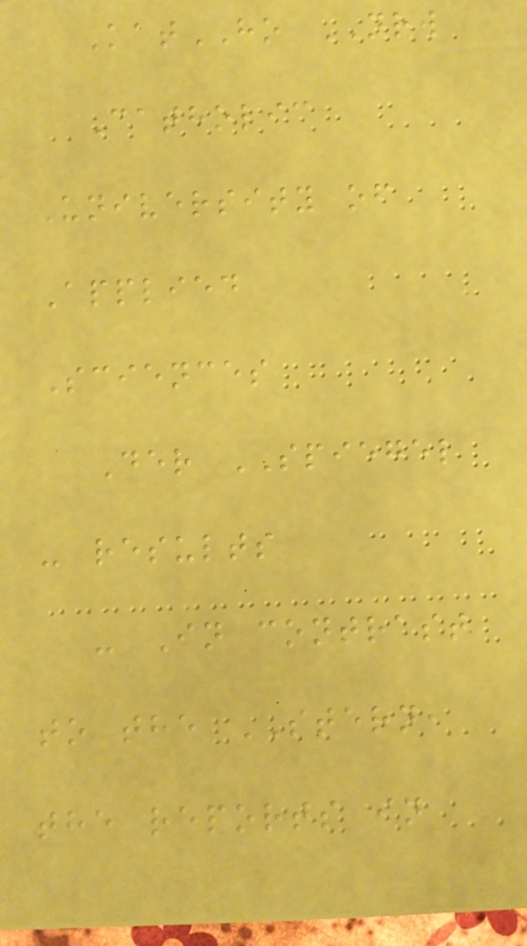KatHO NRW
Catholic
University of
Applied
Sciences
Der SPIEGEL
- results
- In contrast
to the STERN,
the reports in
